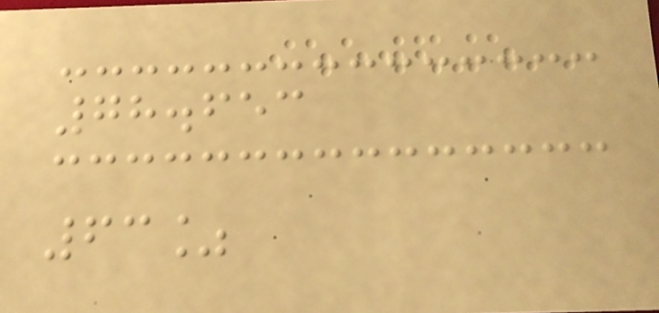78.653
63%
